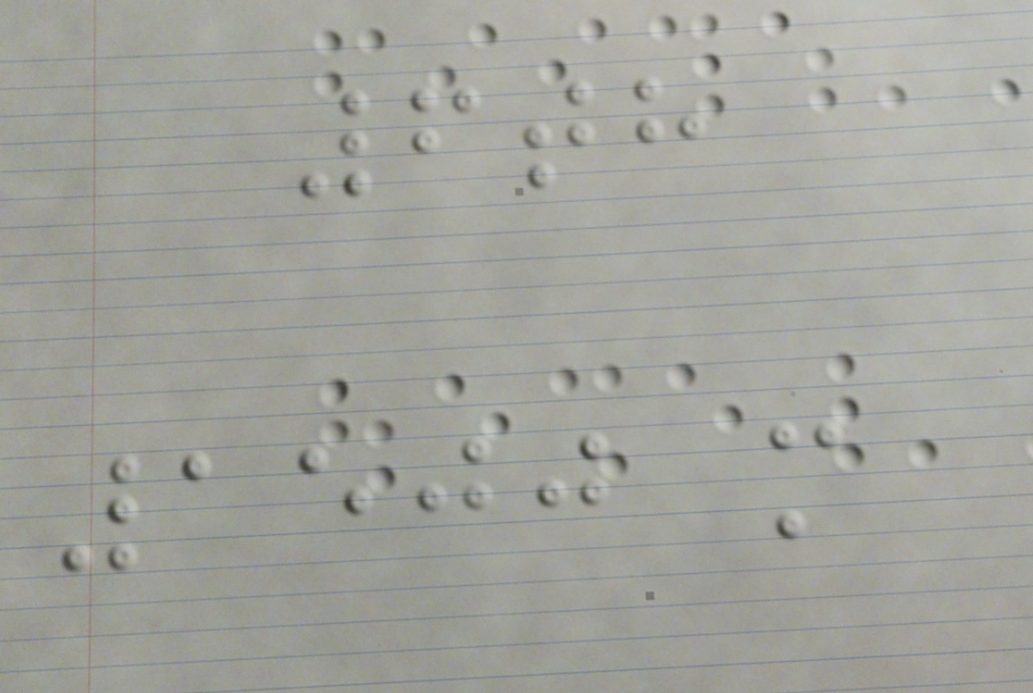6th
1500 m
